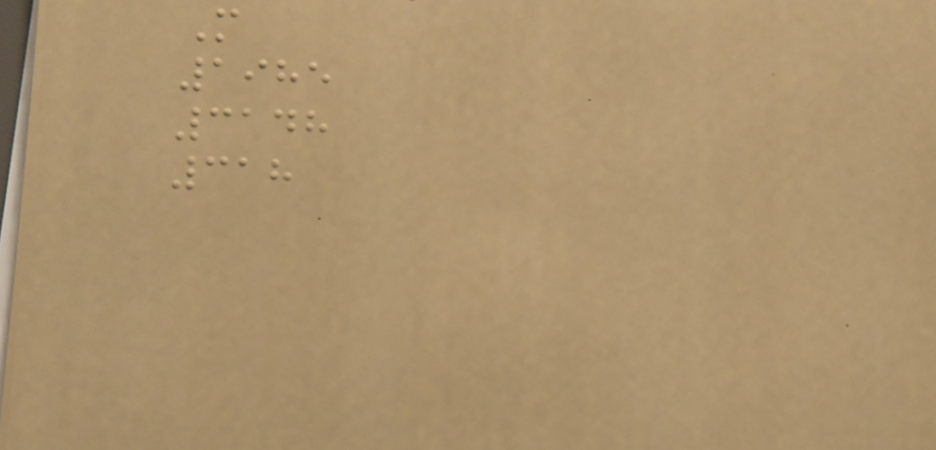M
1985
3148
318
